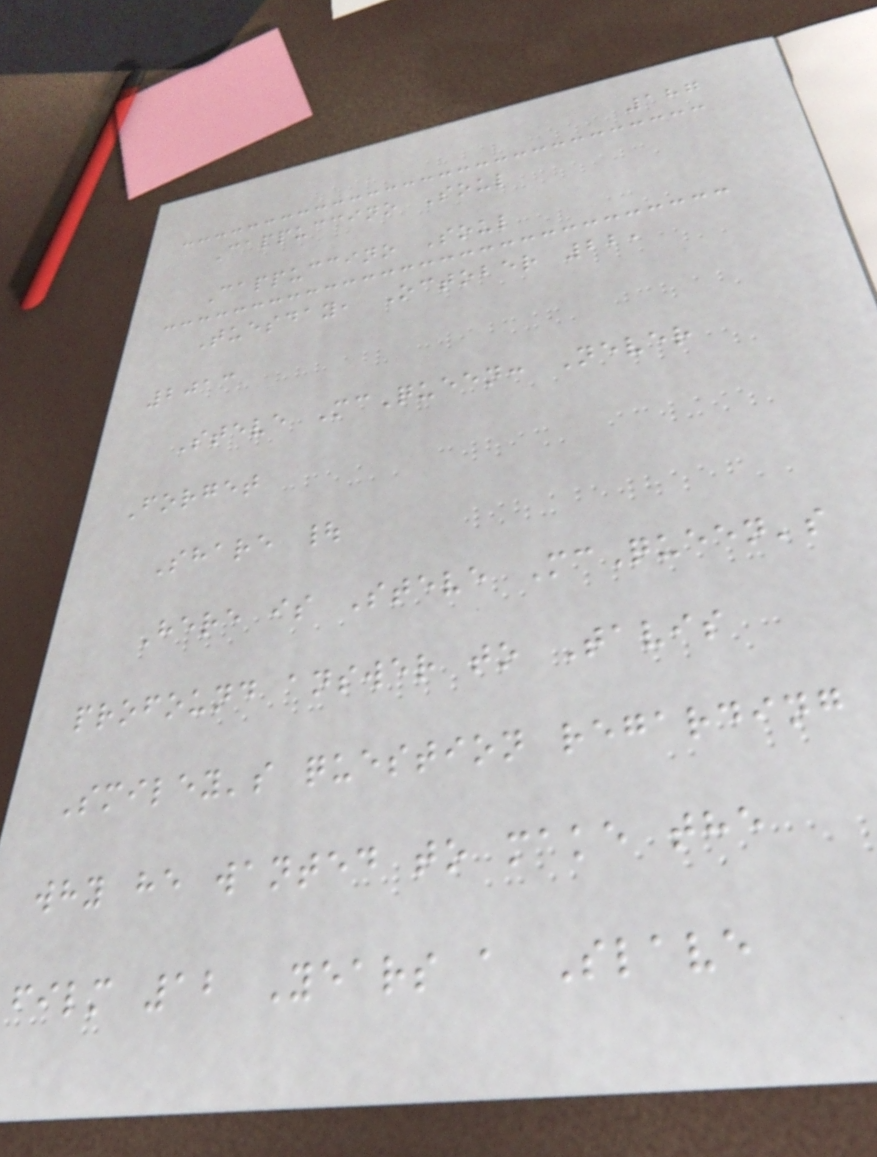187
Cappuccino Soul
Cappuccino Soul
Tuesday, October 22,
2013
Steve McQueen: Never
Forget
Share |
Here is Steve McQueen's
profound answer to Tavis
Smiley's question regarding
why he wanted to make the
film 12 Years a Slave
